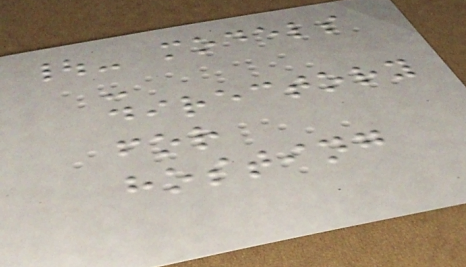|- models
-
directory
for
hosting
